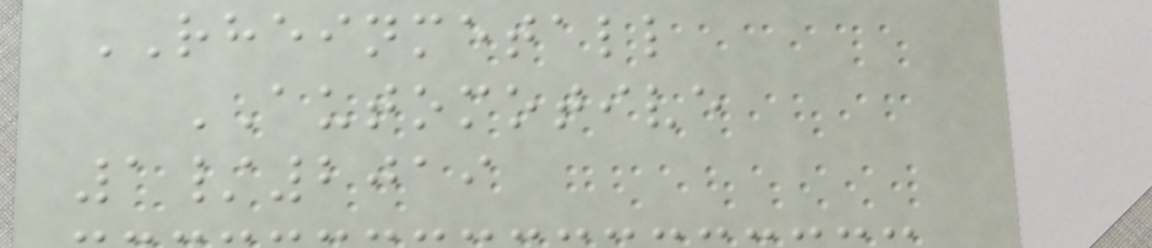RHEINMETALL
AUTOMOTIVE
1/2019
